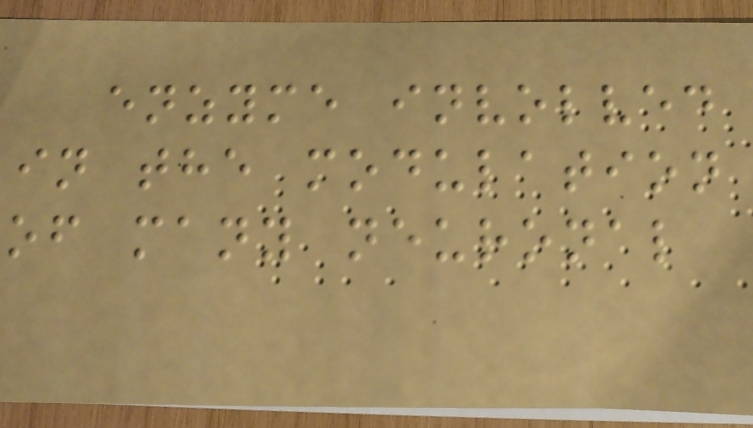enzyme involved
in the modulation
of many neuronal
